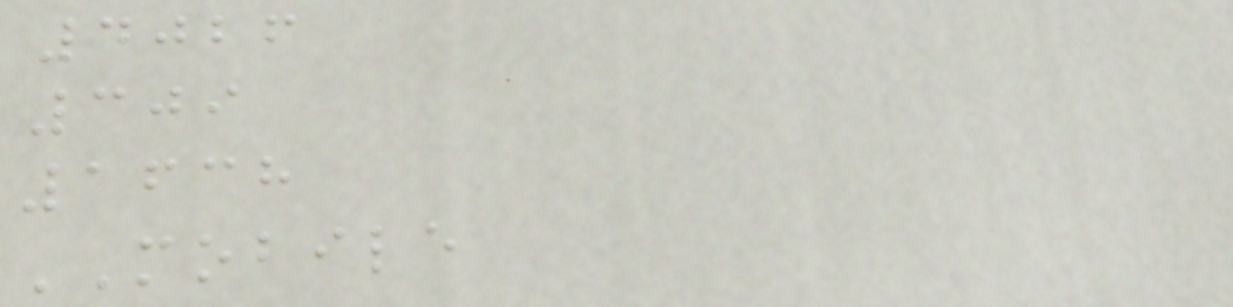4026
309
1638
MOBILE
